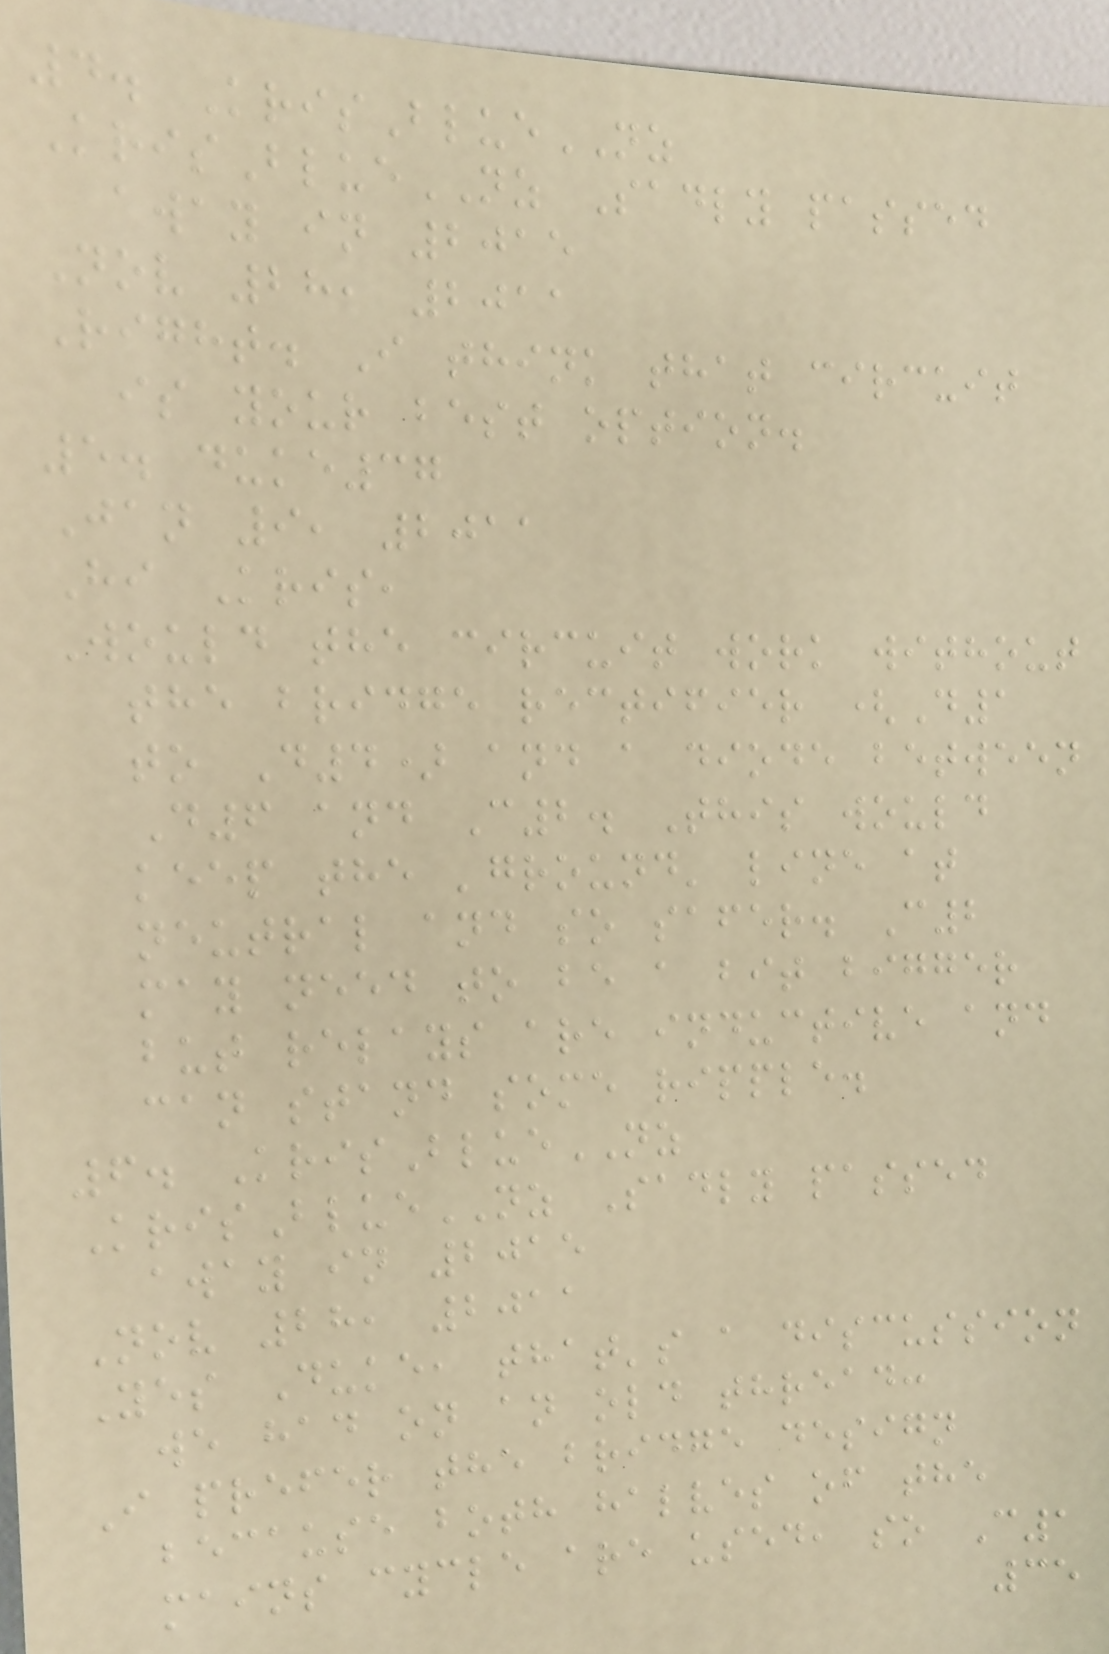4. KrisBlueNZ
KrisBlueNZ Sadly passed
away in 2015
Nov 28, 2011
Right. I think that circuit
is your best option.
5. duke37
Jan 9, 2011
Hi Kris,
Would the circuit work without
the bridge rectifier (D1
to D4) and a diode between
D6 and C2. This would
keep the 'ground' line at
neutral and so safer. C2
may need to be a bit bigger
but relays are inductive and
can stand some ripple.
6. KrisBlueNZ
KrisBlueNZ Sadly passed
away in 2015
Nov 28, 2011
Yes Duke, that's a discussion
we had on an old thread:
I prefer the bridge design
because both halves of the
mains cycle are used, so C1
35
